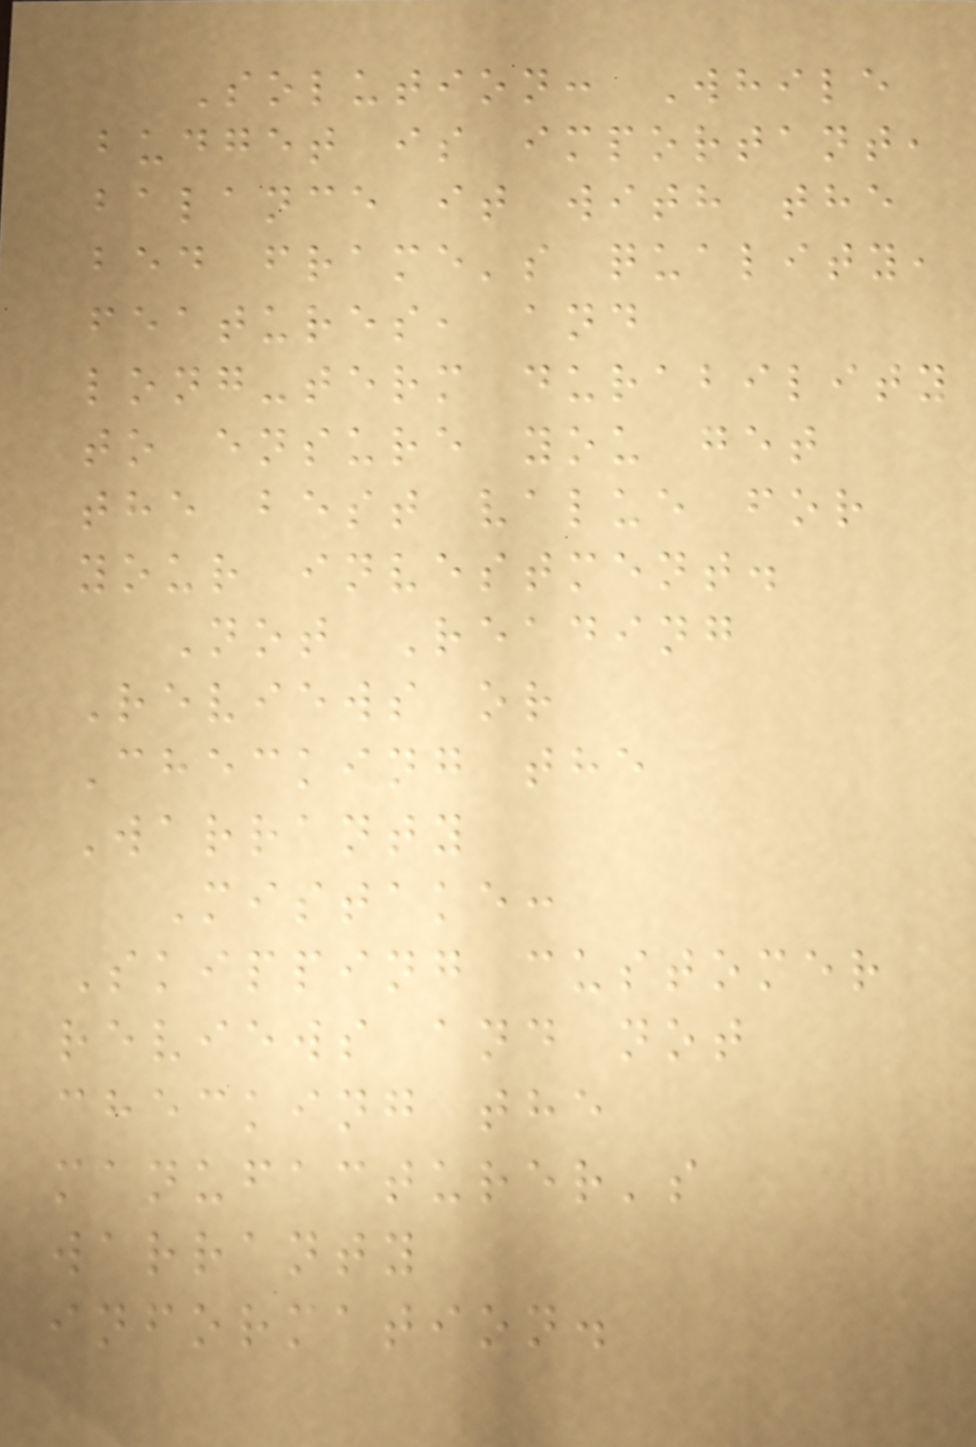Solution: While
budget is important,
balance it with the
bed frame's quality,
features, and
long-term durability
to ensure you get
the best value for
your investment.
Not Reading
Reviews or
Checking the
Warranty
Mistake:
Skipping customer
reviews and not
checking the
manufacturer's
warranty
information.
